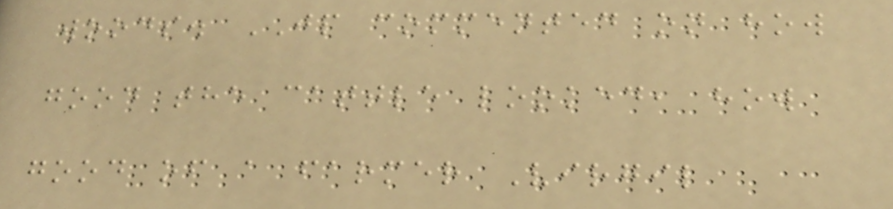woods. JP commented on how
good the cattle looked, how
good of a farmer Virgil
